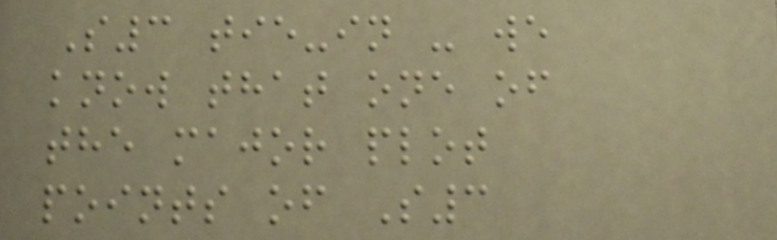S3 tie-in - we
know that one of
the major plot
points of S3
